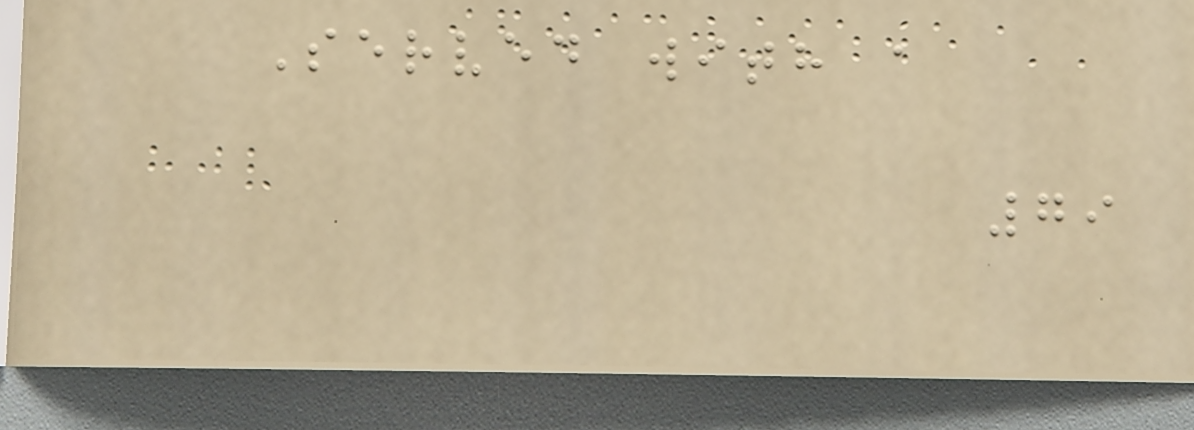Served with a
79
